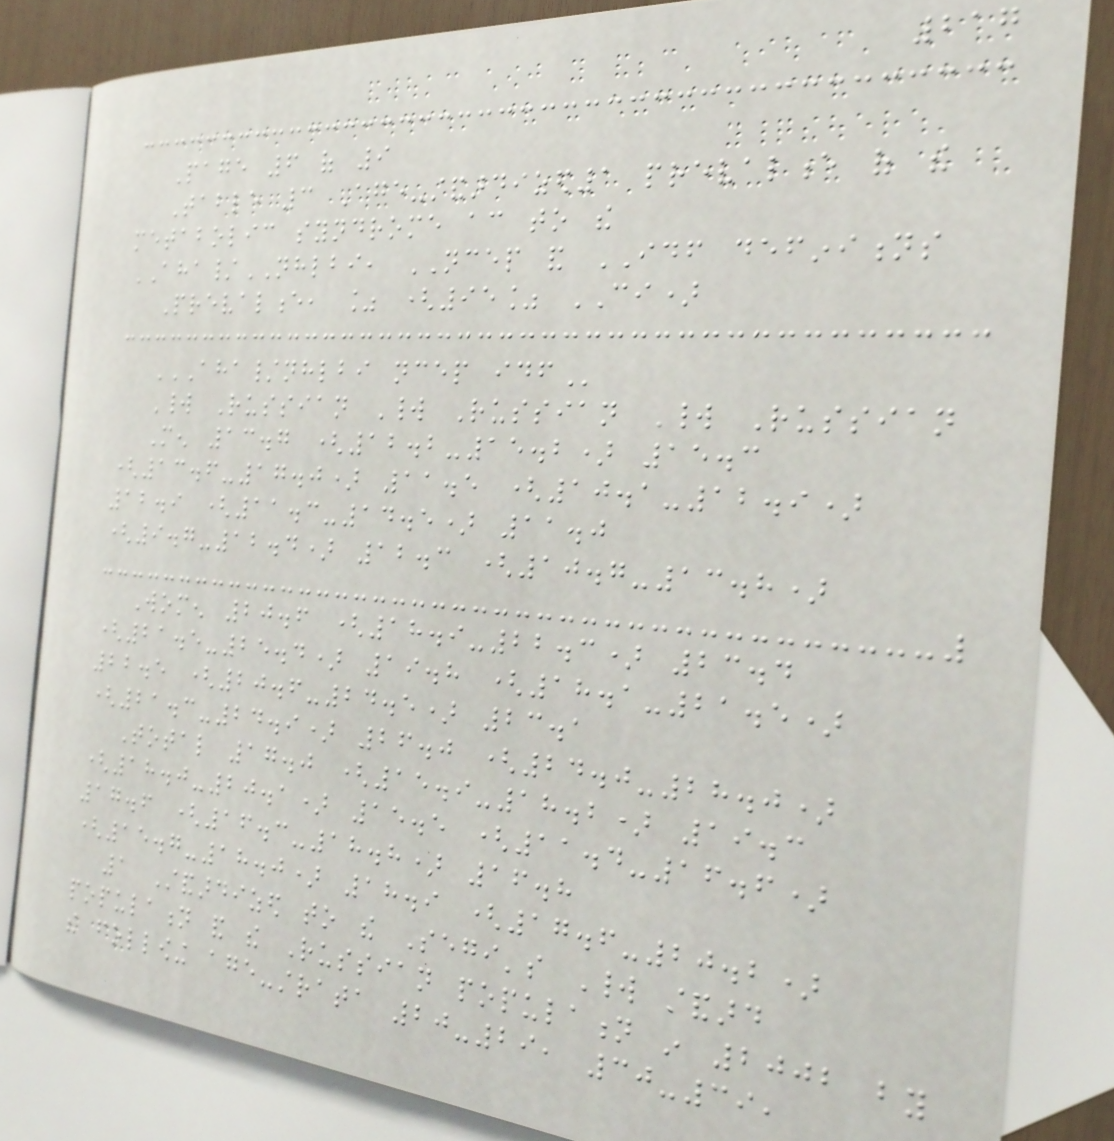217
Page 6 of 9
Table 3 Age-standardized1 prevalence of the
metabolic syndrome according to the
AHA/NHLBI, NCEP and IDF definitions
Prevalence, % (95% CI)
AHA/NHLBI NCEP IDF
World Russian World Russian World Russian
Men 13.7 (12.2-15.2) 15.3
(13.6-17.0) 11.5 (10.1-12.9)
12.9 (11.3-14.5) 11.0
(9.7-12.4) 12.3 (10.7-13.8)
Women 20.6 (18.9-22.3) 23.4
(21.5-25.4) 19.8 (18.1-21.5)
22.5 (20.6-24.5) 23.1
(21.3-24.9) 26.0 (24.0-28.0)
Total 17.0 (15.9-18.2) 19.3
(18.0-20.1) 15.5 (11.4-16.6)
17.6 (16.3-18.8) 16.8
(15.7-18.0) 18.9 (17.6-20.2)
1 Standardized to the Segi's World standard
population and the Russian population in 2002 by
the following age-strata 20-29, 30-39,
